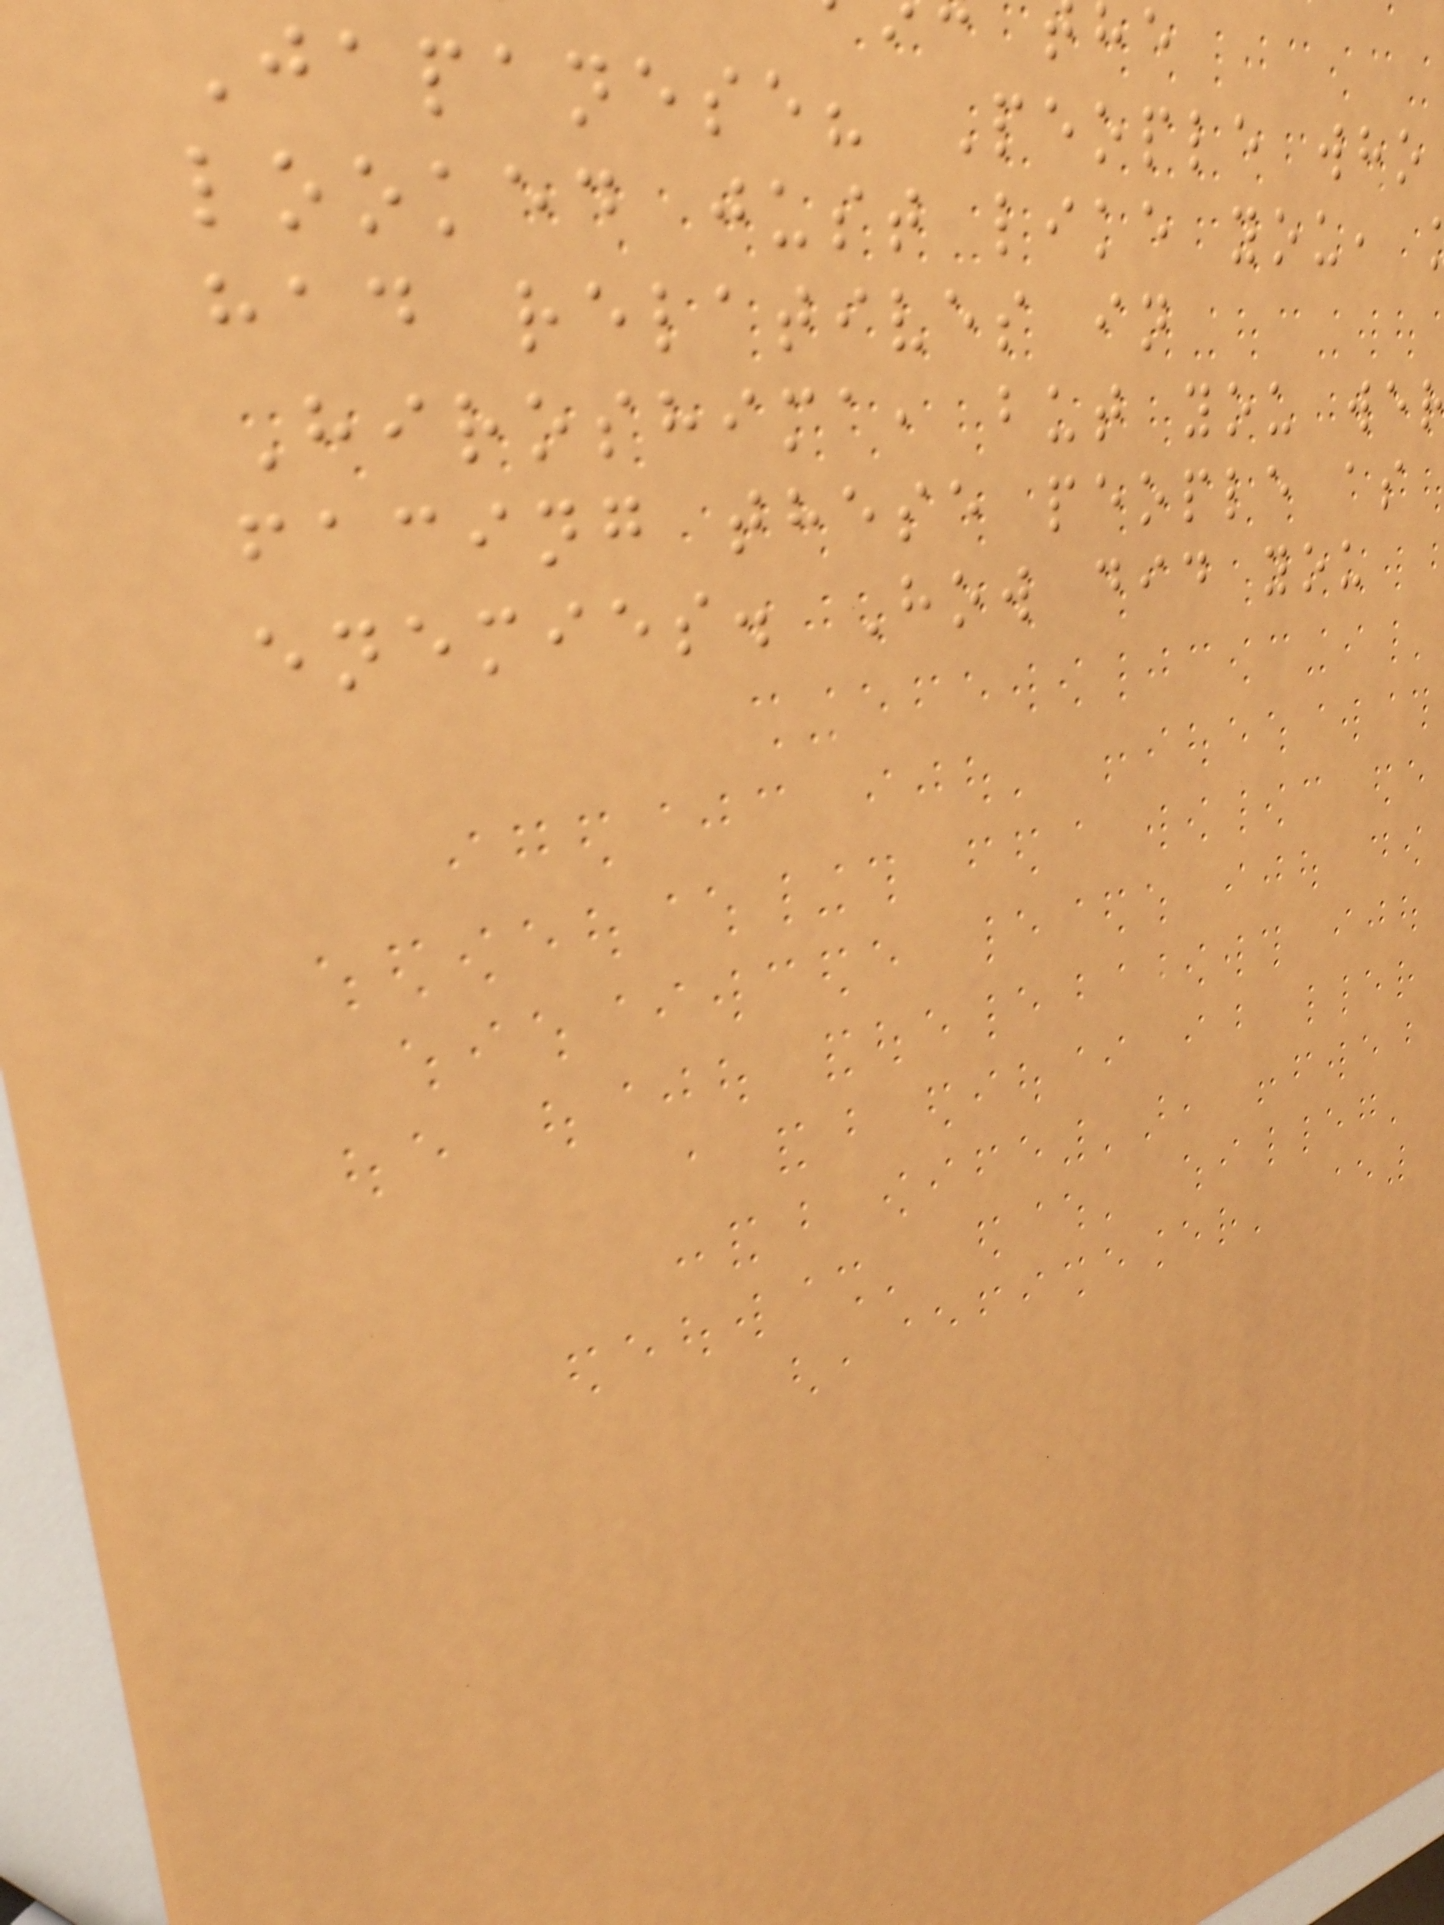Japanese? People who
looked just like you,
had relatives in
Hiroshima, but you we
facing these people as
enemies. How did you
